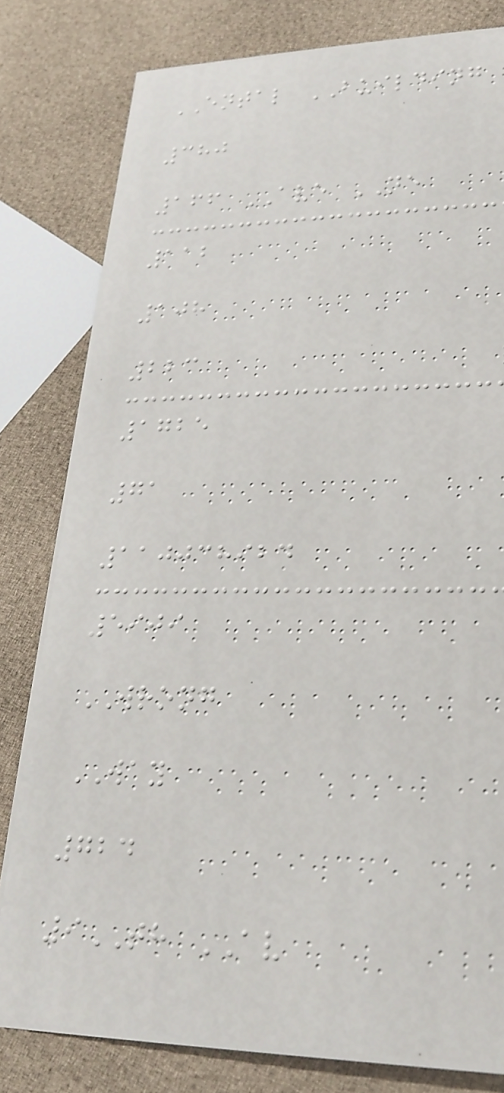ENTAL BUILDING
380
166 AVE NE
112
108
223
1725
71
110038924
5909
WRONG
WAY
724
9TH AV
